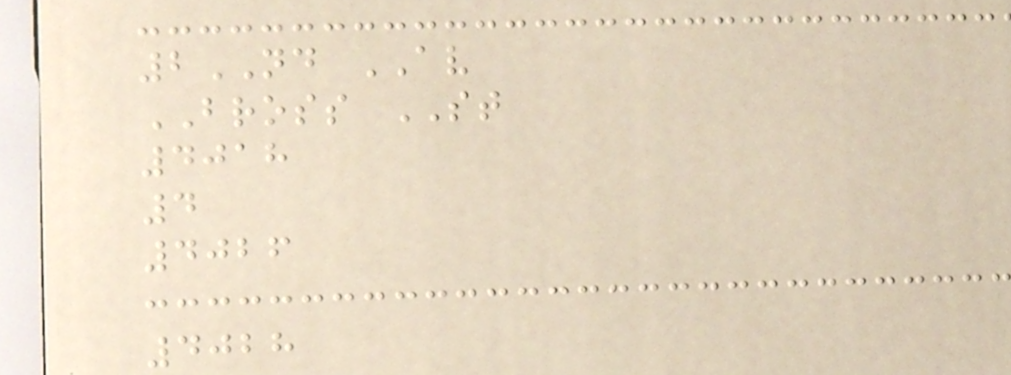2ND AV
BROSS ST
4018
4
4026
4028
